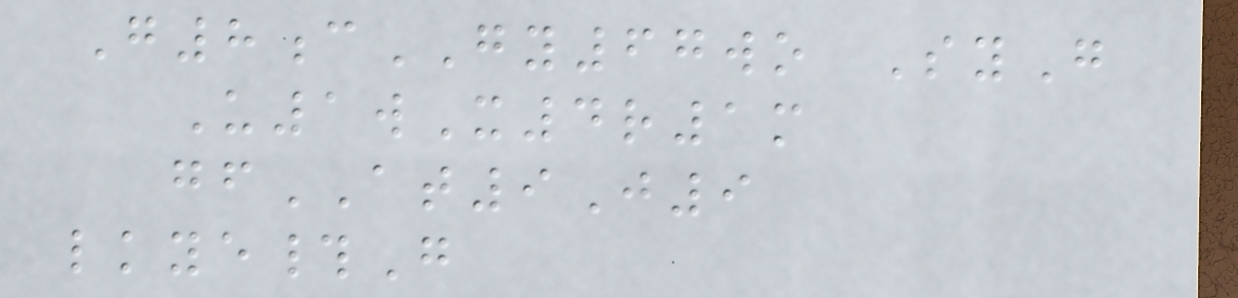G8cGY67wo SyG
U1wX4r1m
gfAT9J9
lkye#G
